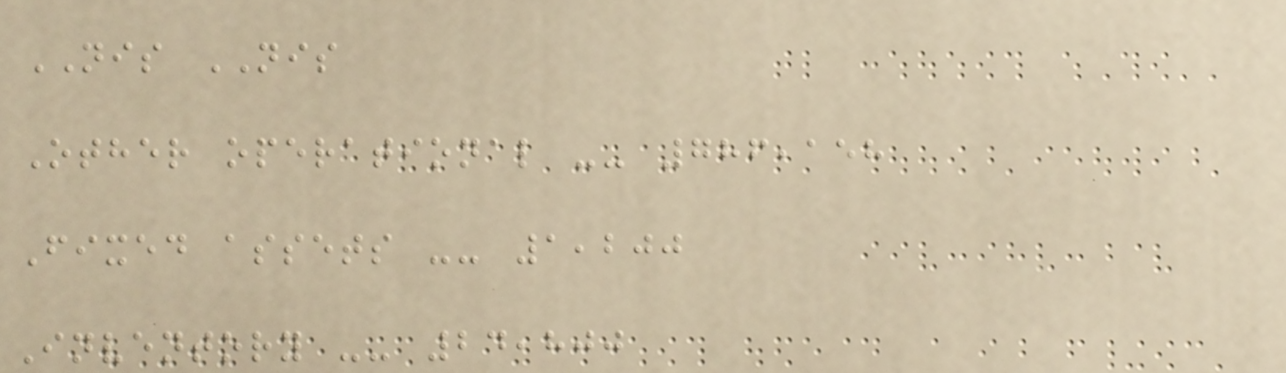NIS NIS
Other operational -- 786,158
Fixed assets -- 1,200
Inventory -- 24,800
